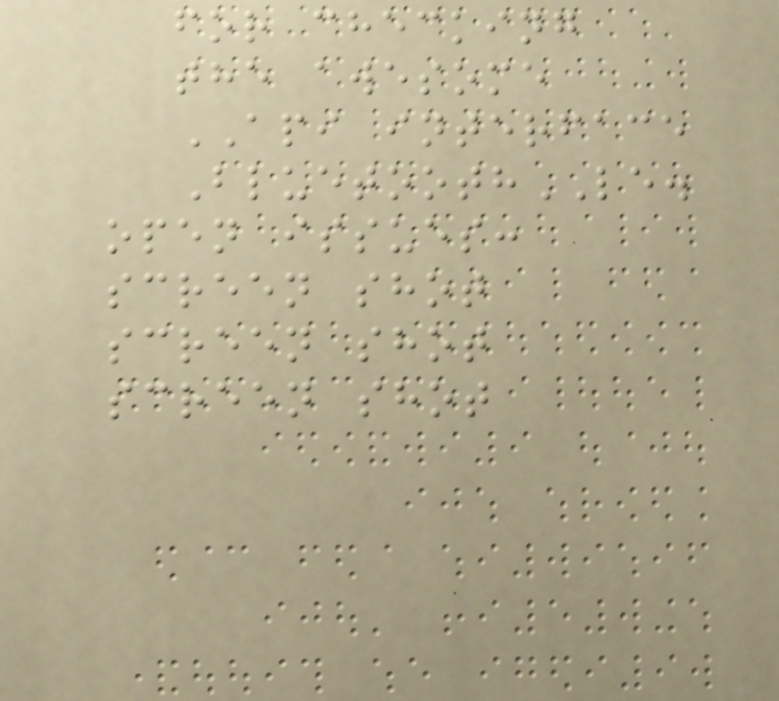for checking
the awesome
API interface
BluetoothLE.
open issues:
screen shot
screen shot
screen shot
